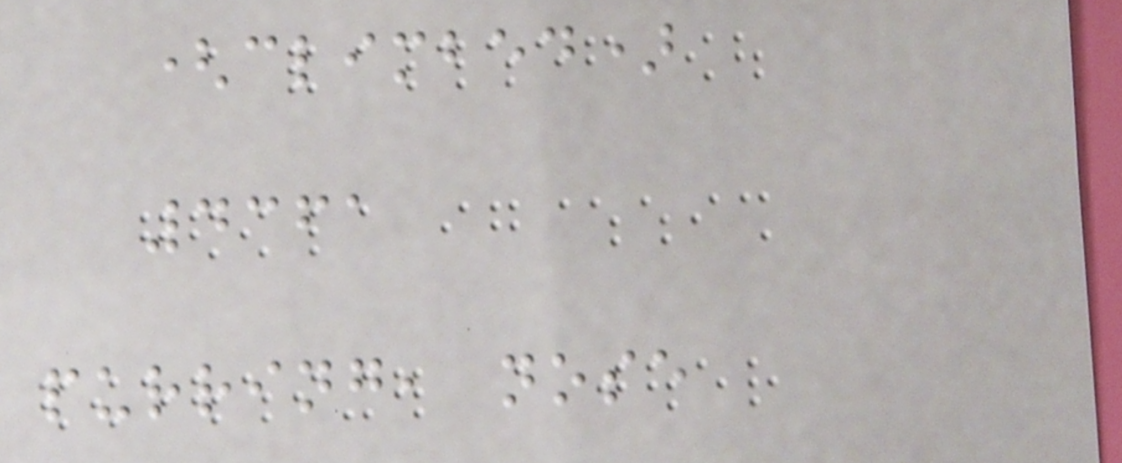(climbed)
4361
purring, nose
